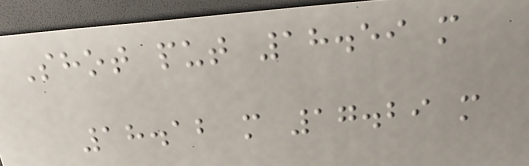Shot put 18.59 m
18.12 m 17.29 m
